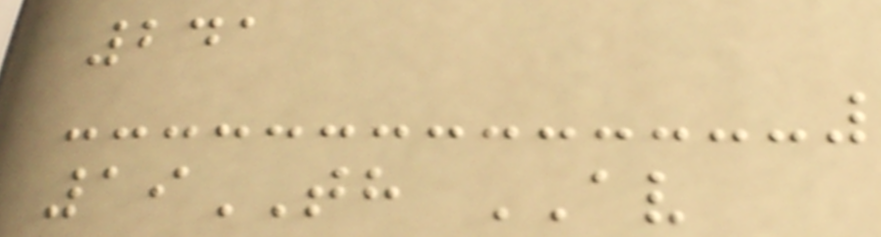241
19TH AV
